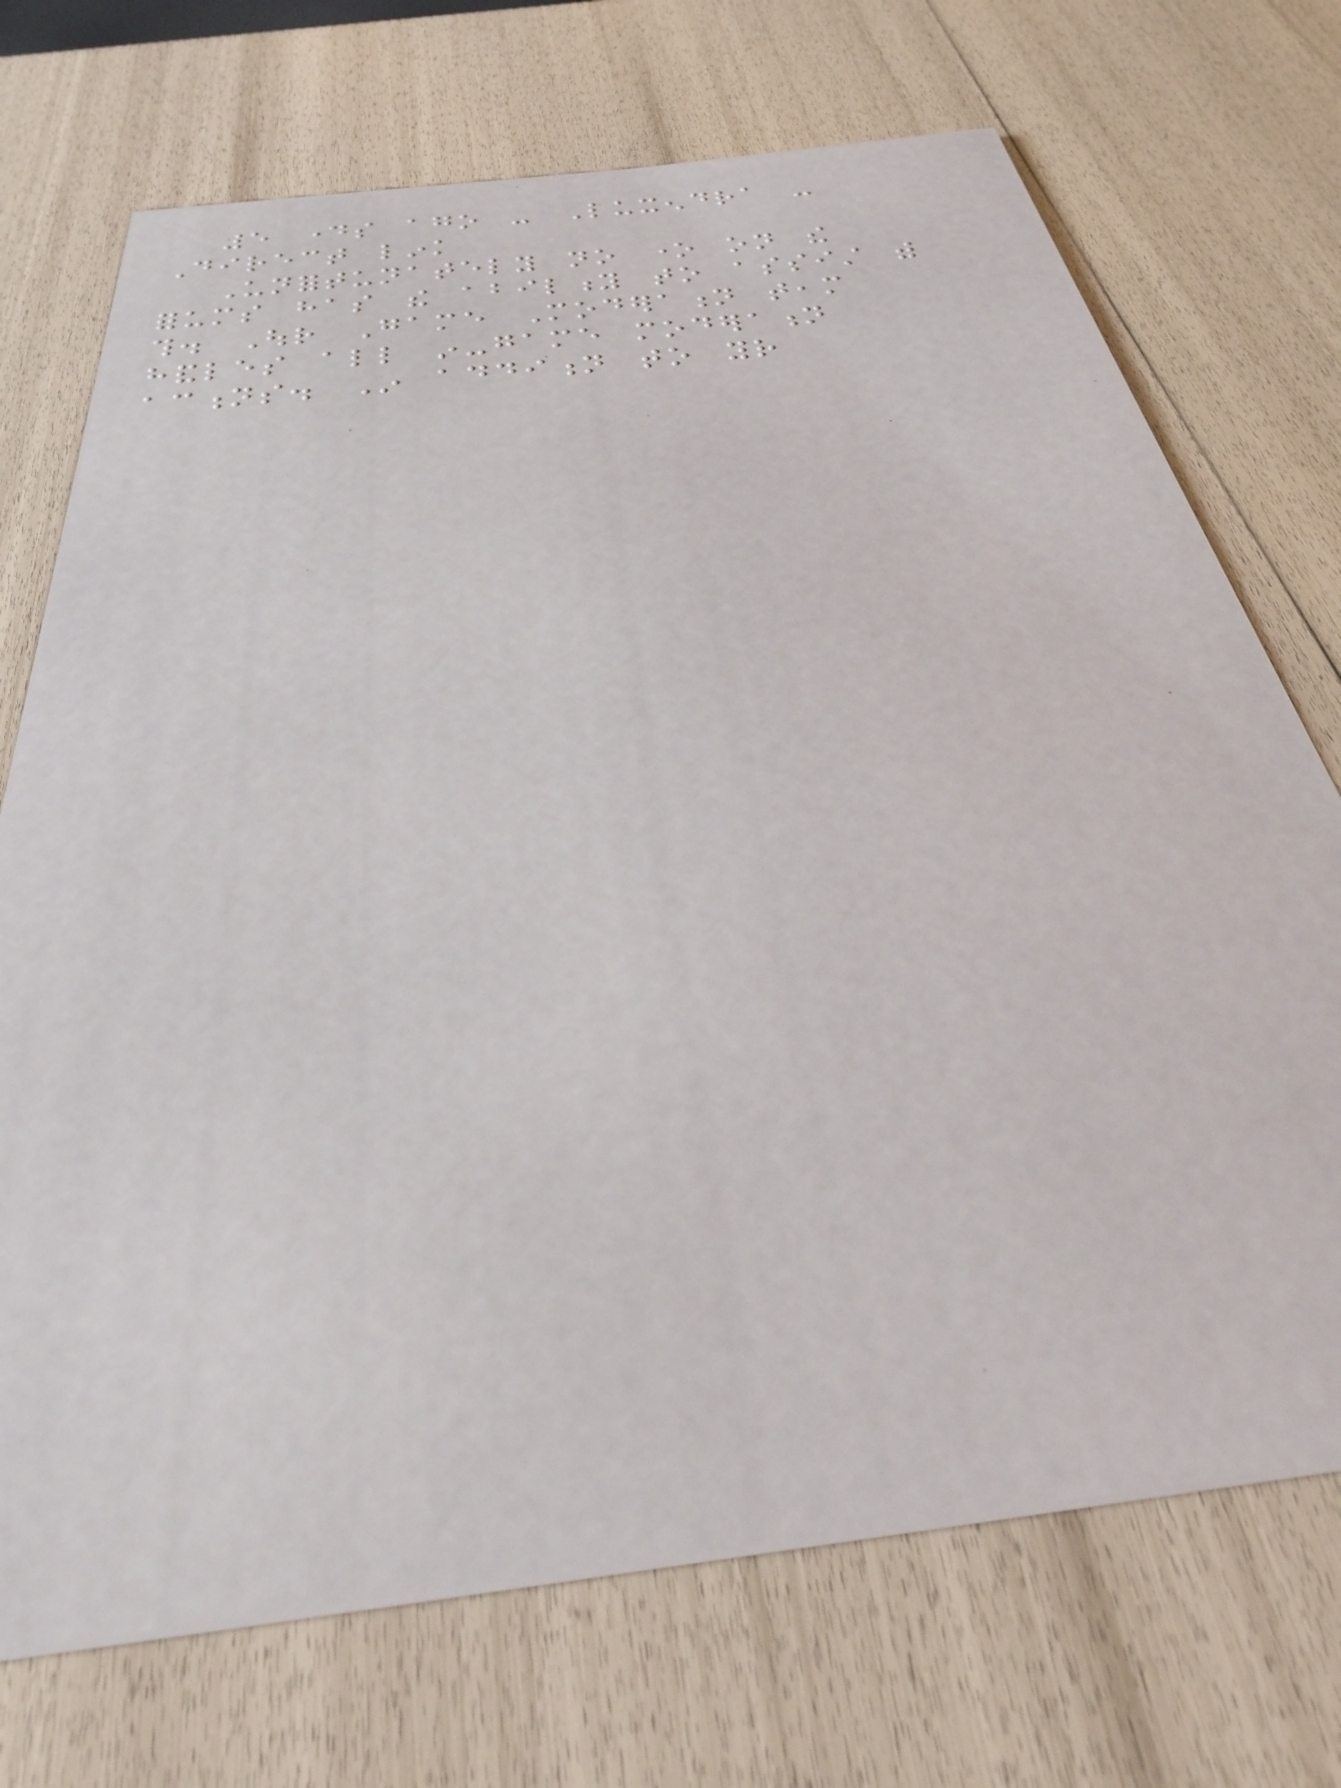5 days ago - Luxendra -
Direct link
Unfortunately no one on the
forums has the ability to assist with
this. Our Game Moderation team
handles all in-game moderation
actions. In addition to your
